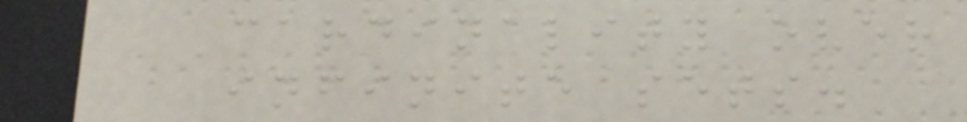cardinality over
infinite sets.
